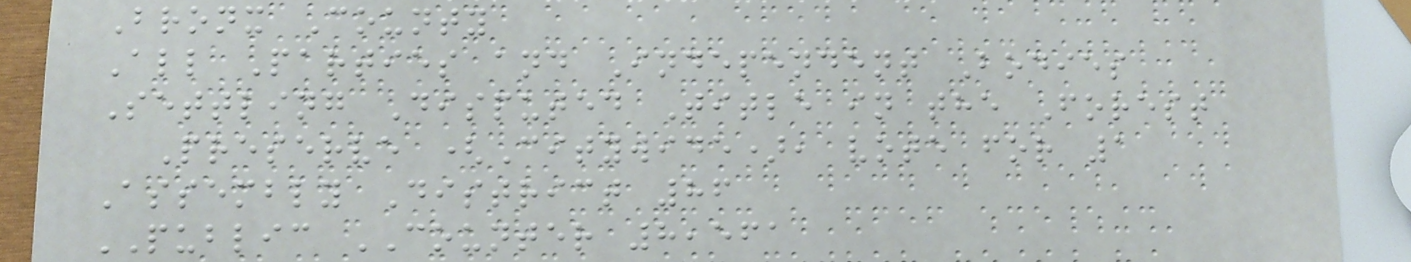Bronx County
All Parties and Independent Bodies
Settling Disputed Title in the Forest
Preserve (Citywide), vote for 1
Assembly District 86
PUBLIC COUNTER 8,561
